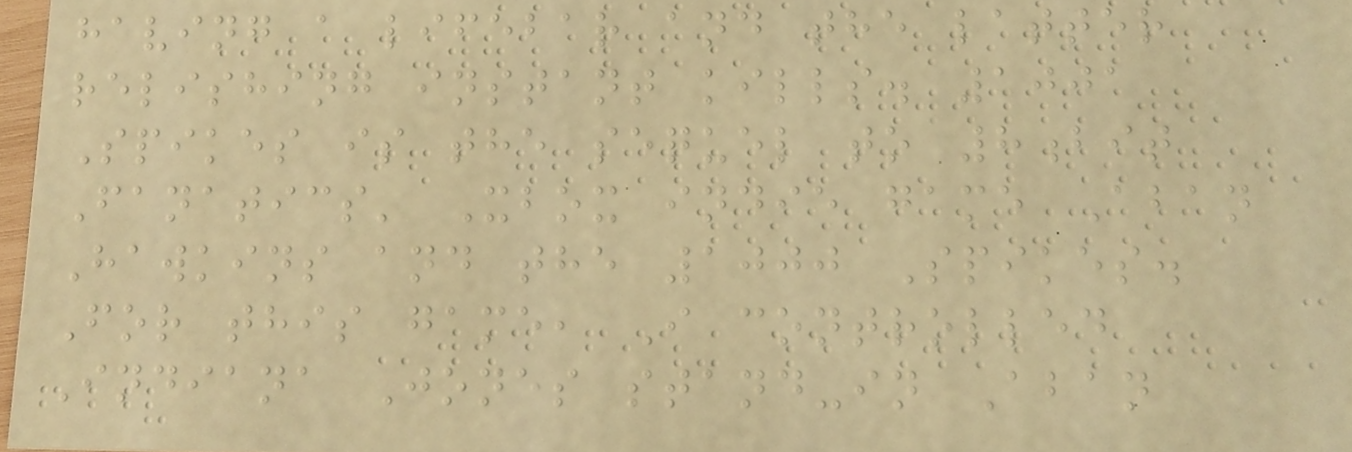having a lifebar and the latter
relishing instant kills. 1001
Spikes is the sequel to 8bit
Fanatics' Xbox indie game Aban
Hawkins and the 1000 Spikes.
For this game, I controlled
Indiana Jones stand-in Aban
